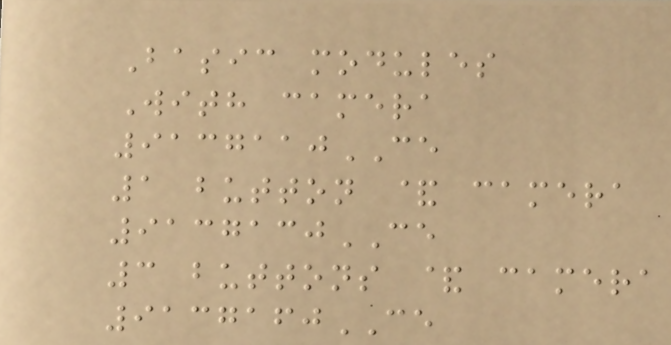Basic modules
With camera
9137110CE
1 button & camera
9137130CE
3 buttons & camera
9137160CE
